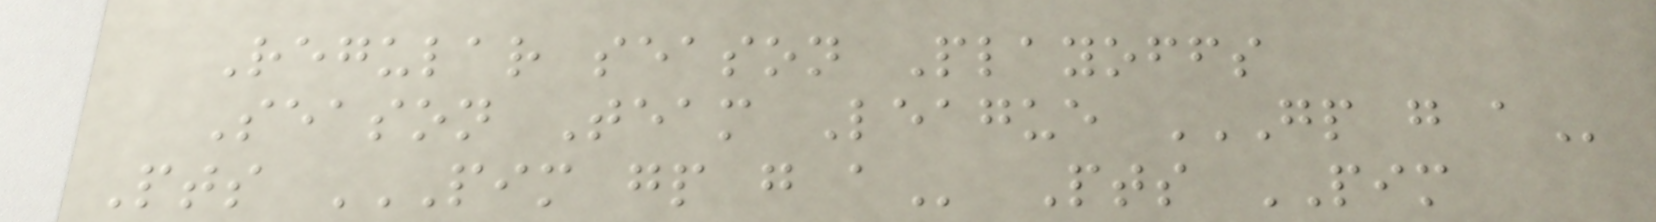Regular season Playoffs
Season Team League GP G A
Pts PIM GP G A Pts PIM
